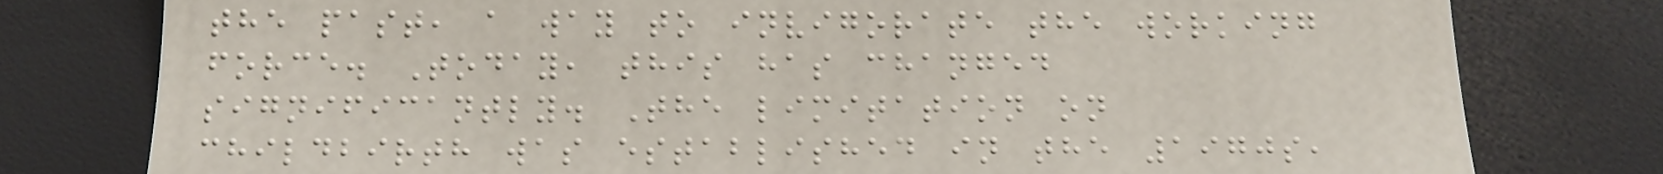the past, a way to invigorate the working
force. Today, this has changed
significantly. The limitation on
childbirth was established in the 1970s,
